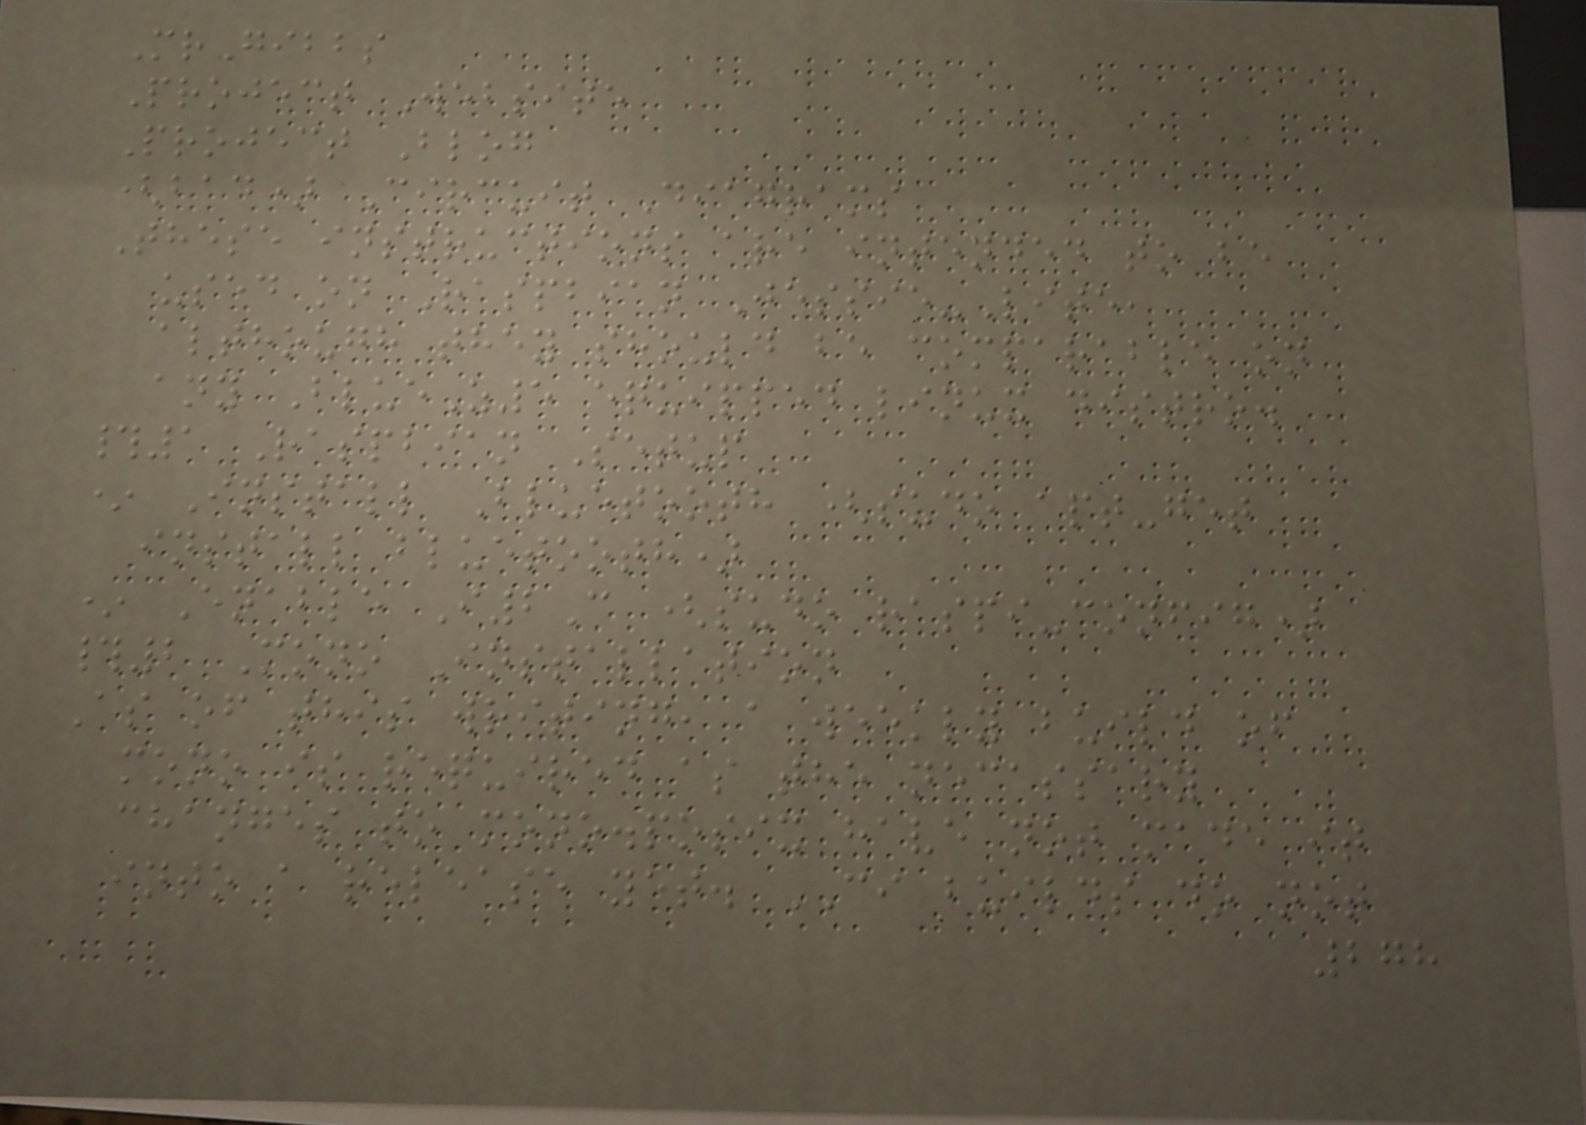MrGibbs
Project Website
Project Blog
(bad) Circuit Diagrams
These instructions are intended to be
used on Raspbian Jessie-Lite,
although they should be comparable on
any BlueZ5 equipped linux distro.
#1 Raspbian Setup
* Install Bluetooth (sudo apt-get
install bluetooth)
* Enable I2C (sudo raspi-config)
#2 Mono Installation
As of this writing, a weekly build of
mono is required as the necassary
changes to mono.posix have not made it
into a release yet. CI builds do not
278
